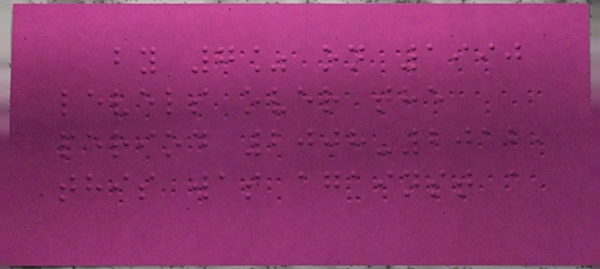by 7% on 1990
levels over the
period 2008-2012,
this was against a
